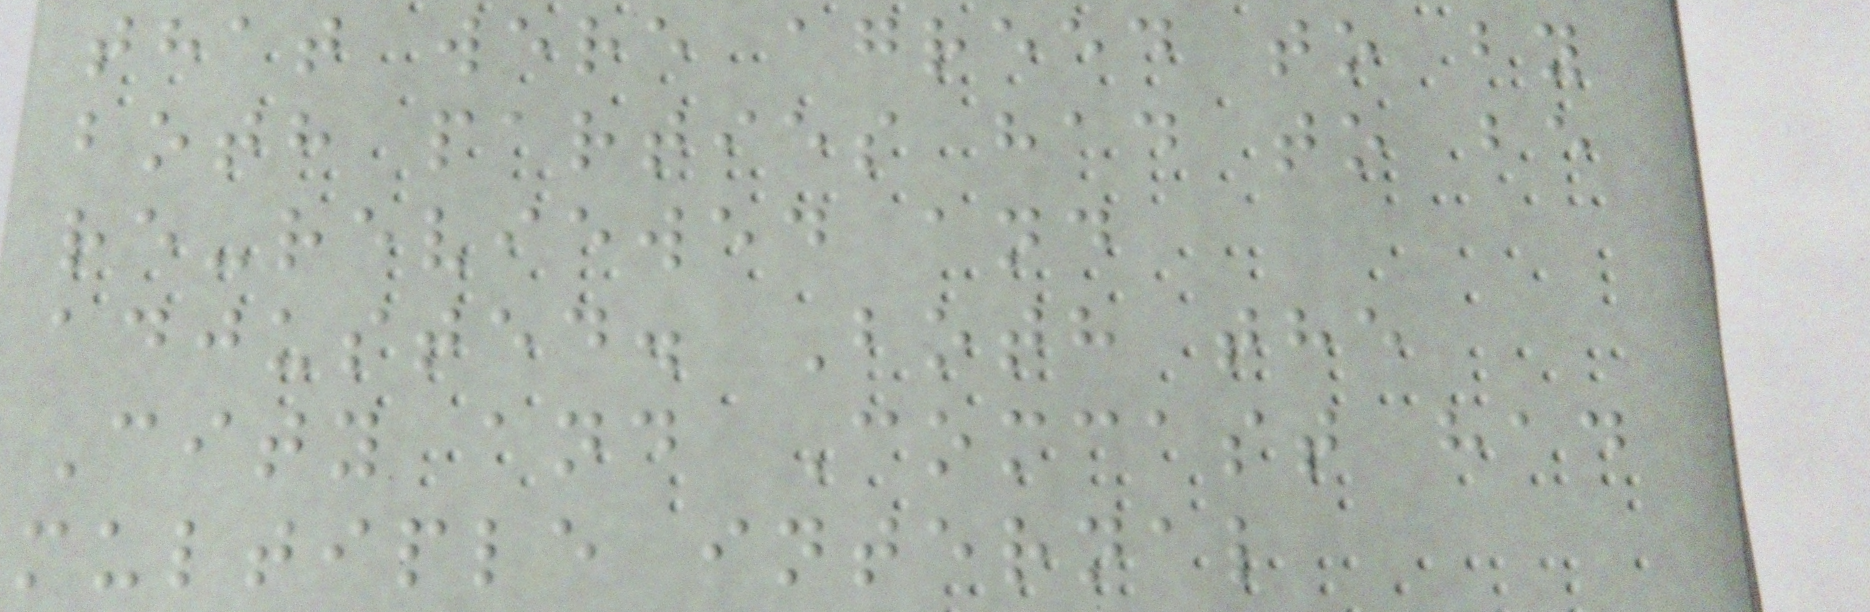that were agreed to by
both parties had to be
re-reviewed and
adjusted. Both the
City and Comcast had
multiple internal
